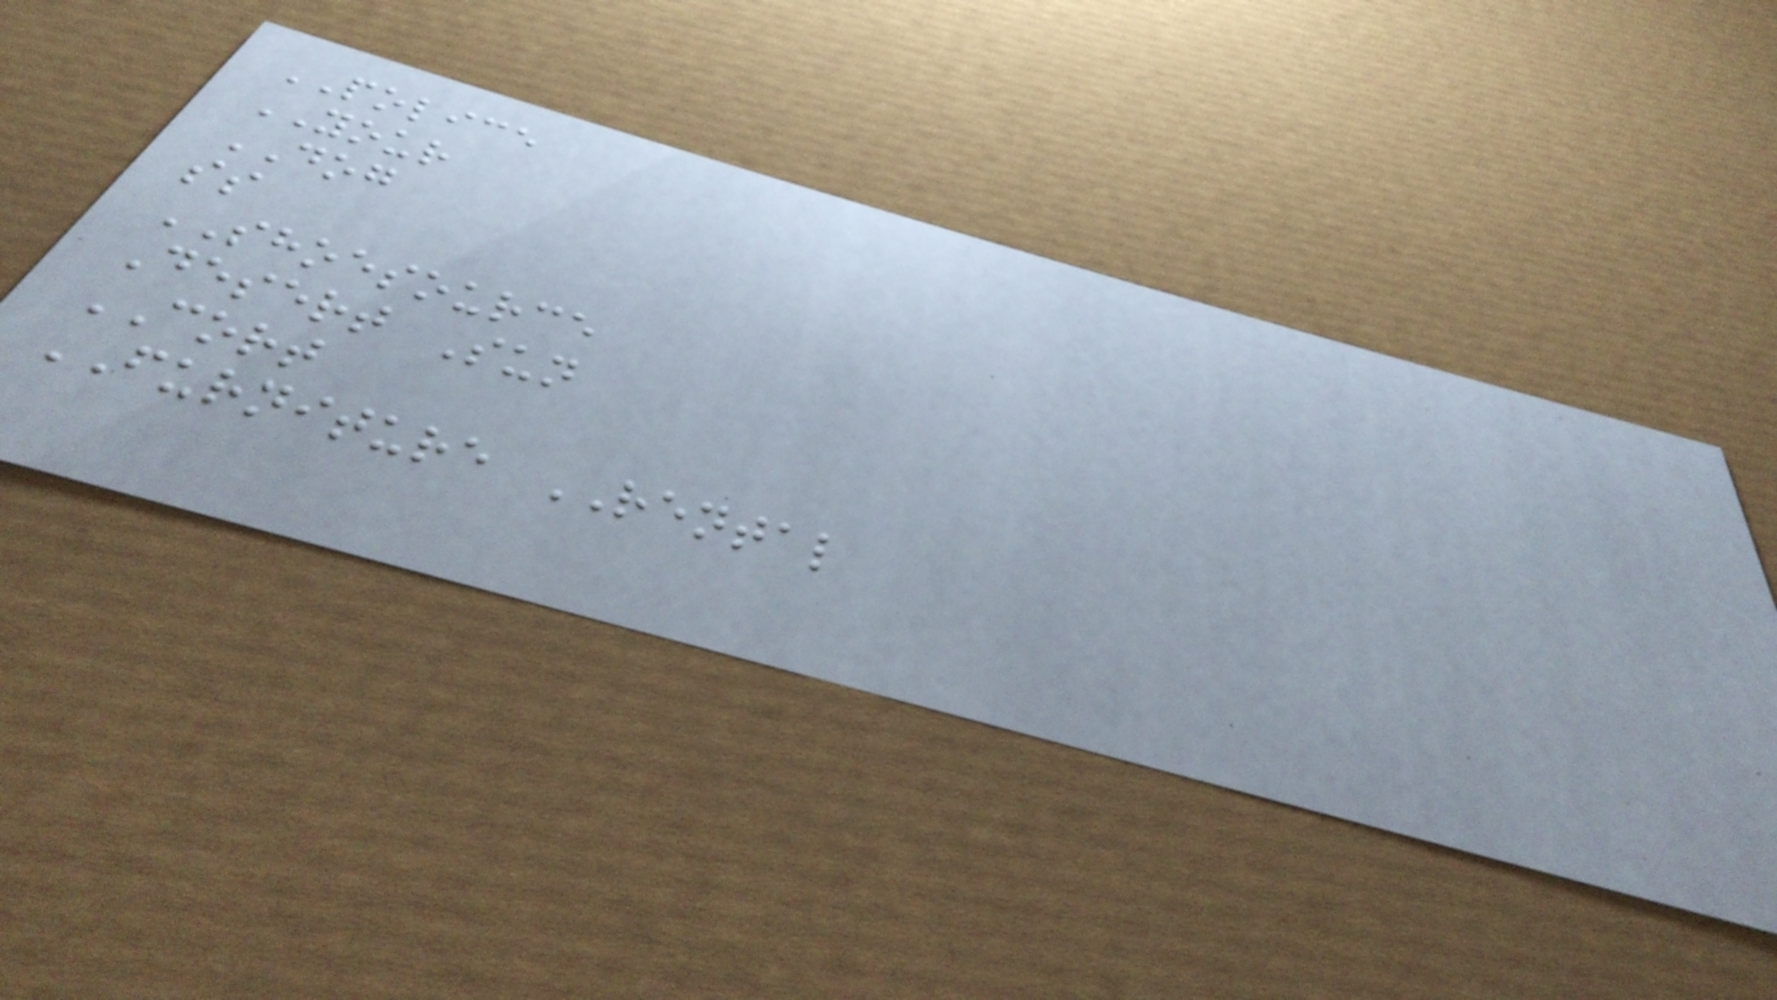POLICE
YOUR
DOG
ss
SHOESOURCE
Desert Sun
CORT
FURNITURE RENTAL
